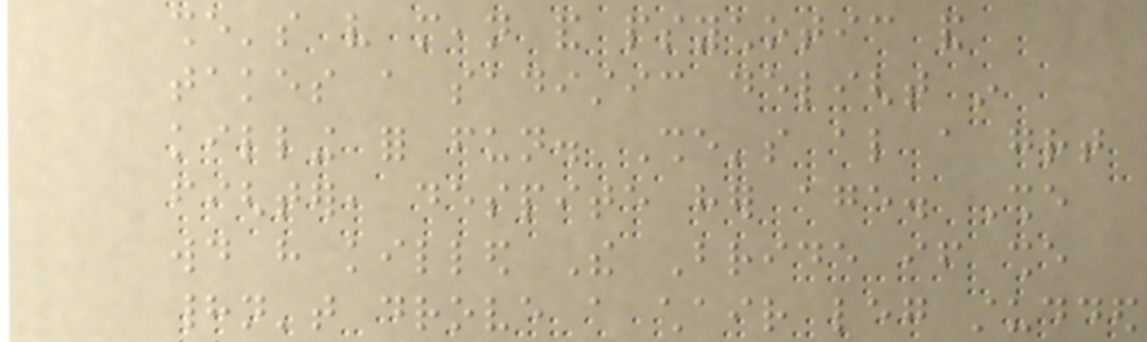she's very mean and psychotic and
takes a sadistic delight in
killing for fun. She's also a great
fighter, despite her age. She
would have killed The Bride if she
hadn't drove a chair leg studded
